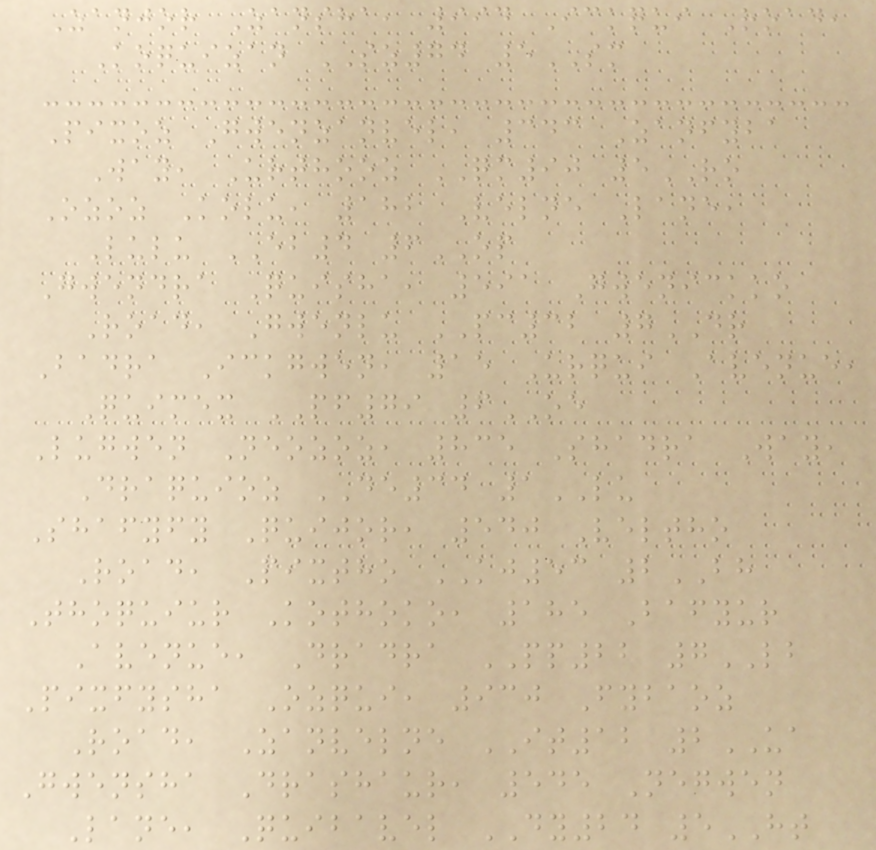Zanjor Zansha, 994 Ickqui Road,
Koquizan SZ74 5SM
Pixoz Gwenzanvel, 343 Zanfyba
Way, Urthooz QM90 5RO
Ozoz Kolu, 182 Velne Lane,
Lulu EB4 6OP
Gwendra Quisha, 591 Gwenickko
Road, Gwenlu PC32 7DR
Badra Ickgwen, 15 Urqui Avenue,
Quimex PF79 6OE
Lugwen Neozoz, 835 Shadra Way,
Draquioz DE34 1LU
Shafyfy Quijor, 540 Veltho
Road, Pixtho KJ53 2BH
Thoquiur Kothoko, 185 Bafyur
Avenue, Dradra PP22 7LB
Pixfysha Ozqui, 930 Fybaoz
Road, Zanvelne IT12 2UA
Gwensha Drashaur, 545 Negwen
Lane, Quibavel DY24 5HT
